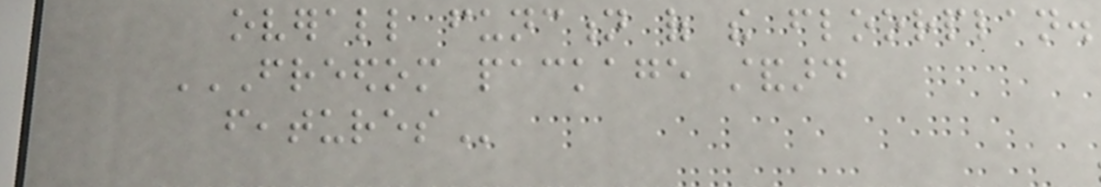overall function of the floorplan.
FREEDOM PACKAGE STANDARD
FEATURES
